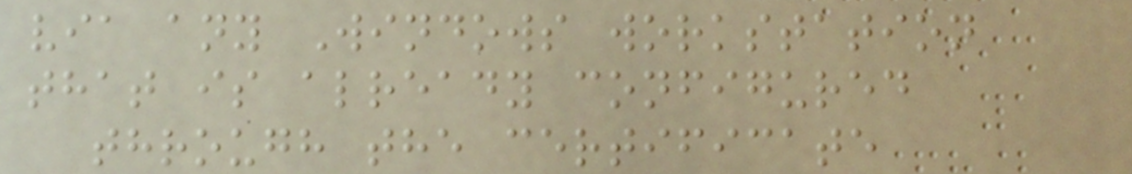via any Windows workstation
that is already configured
through the certificate
